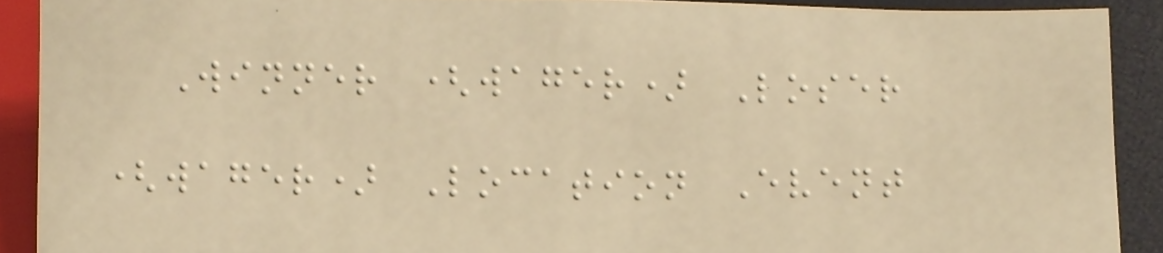Winner (wager) Loser
(wager) Location Event
